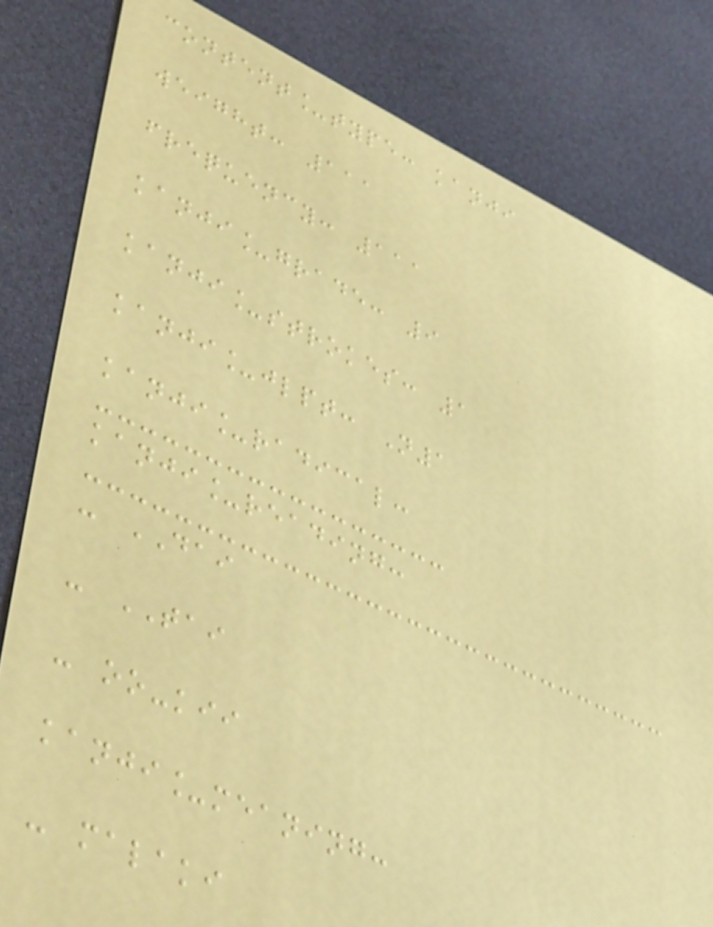content_type: kanji
weight: 111
frequency: 111
kanji_grade: 9
kanji_strokes: 1
kanji_jlpt: N1
kanji_radical:
kanji_reading:
- DAI
- TAI
- oo-kii
kanji_meaning:
- malaki
